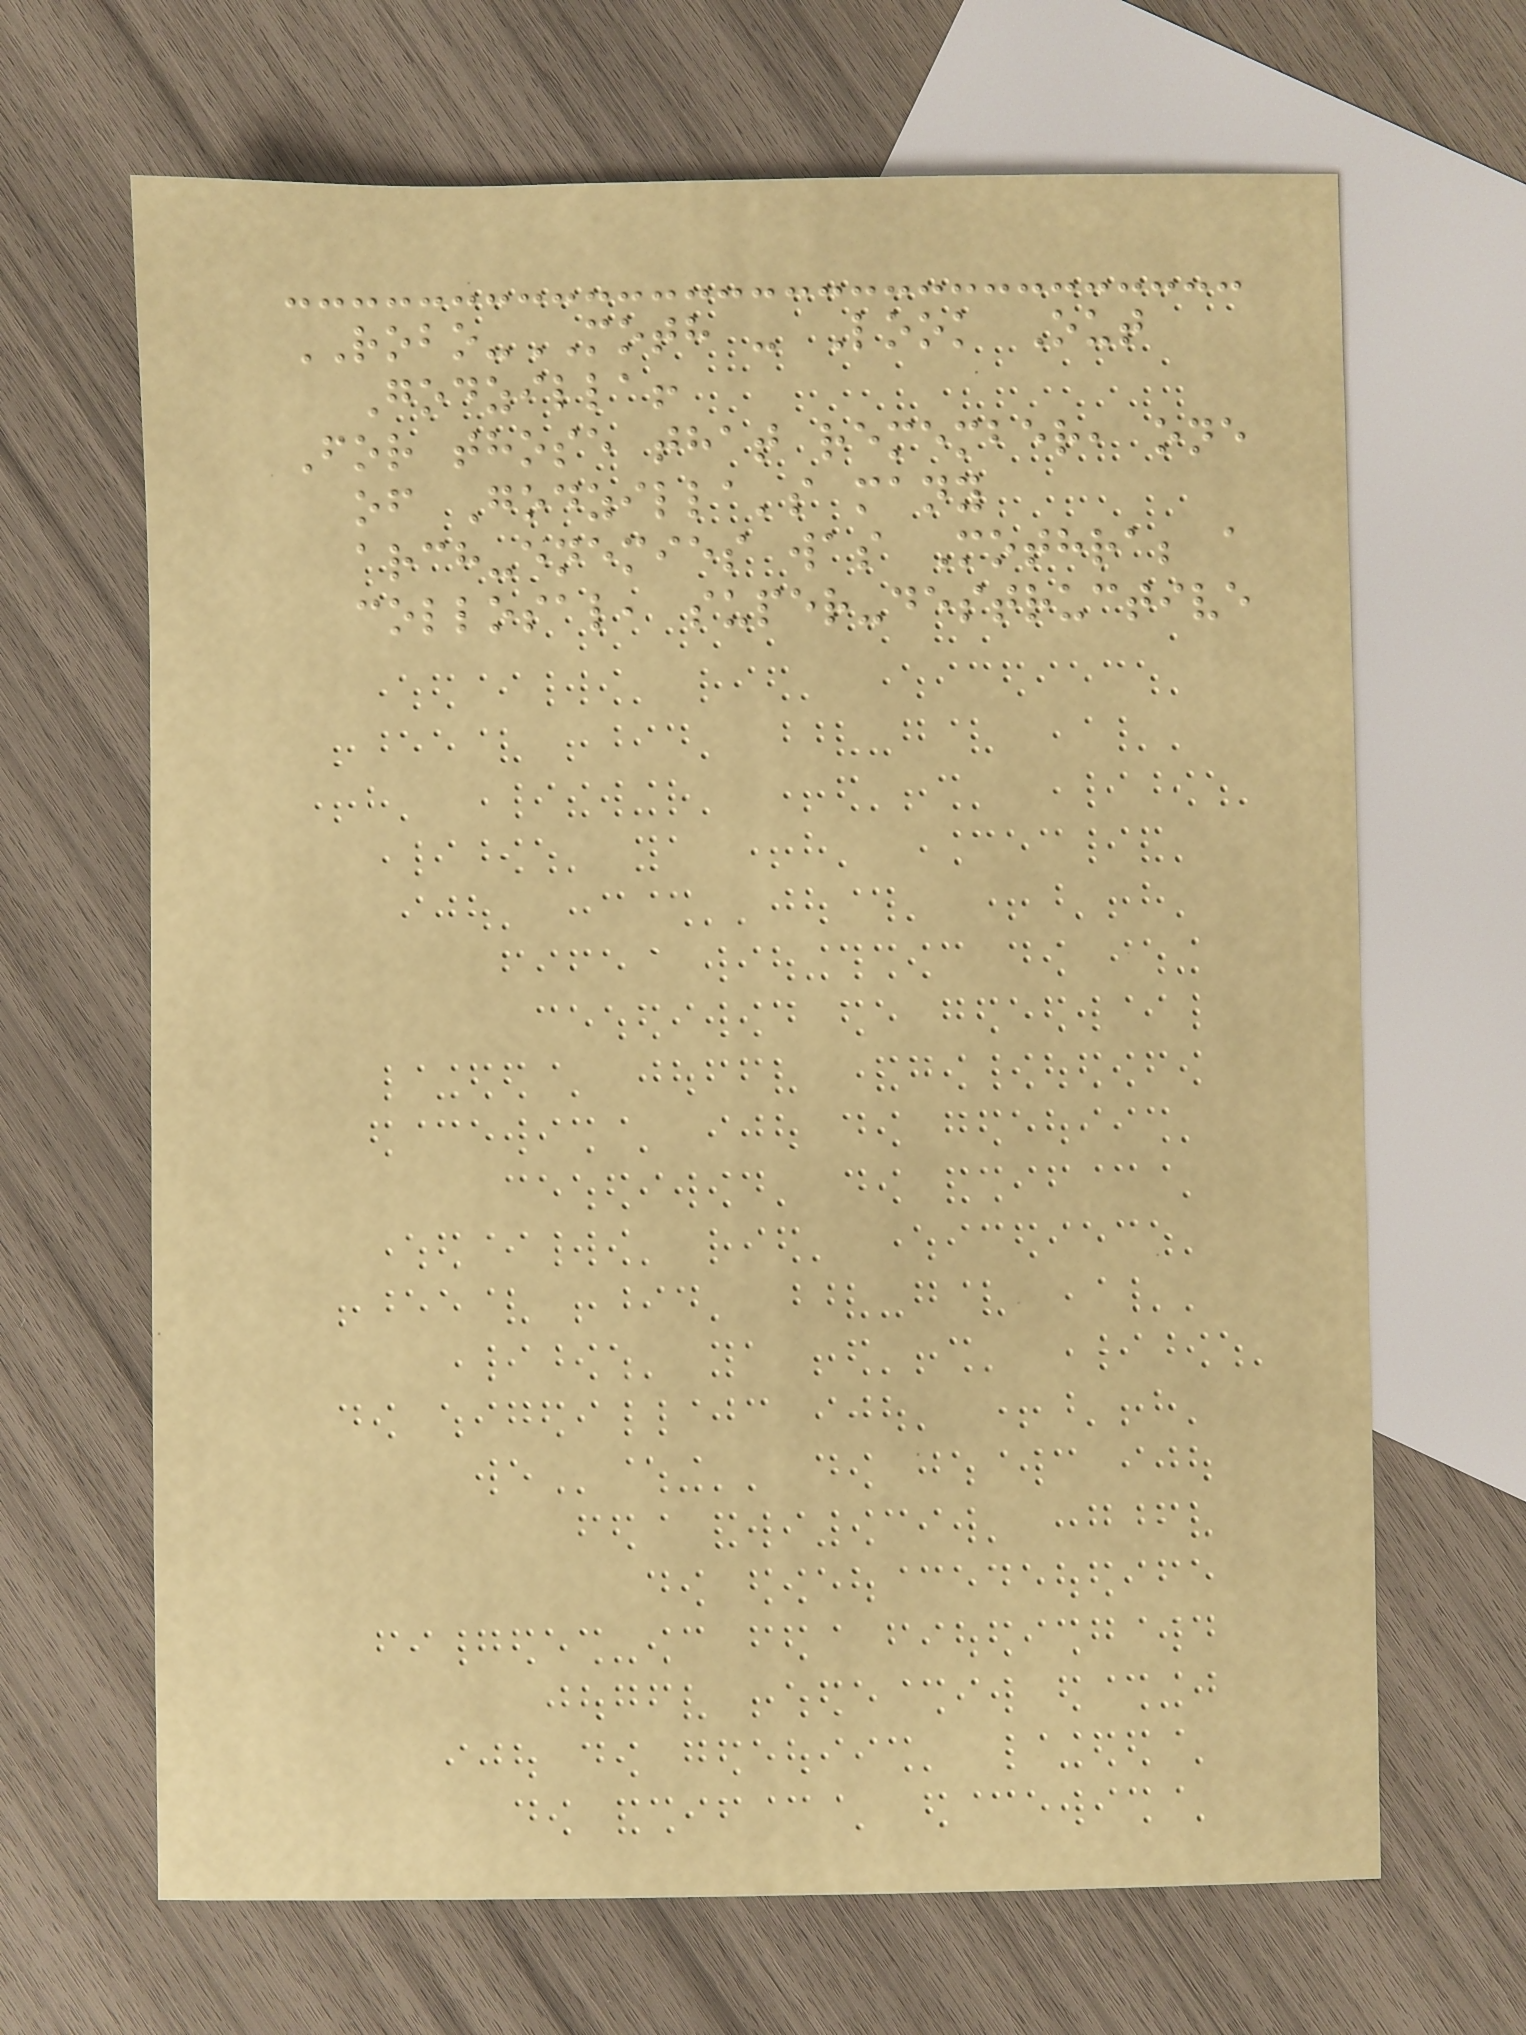ROBO-MOTH - Look Out
Godzilla!
For those that remember, one
of Godzilla's many
arch-enemies was Mothra; a
collosal, super-destructive
